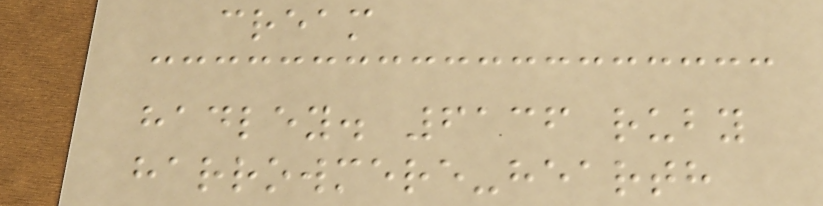cream
hadley. 6136 ruby
harrowmere-hearth
